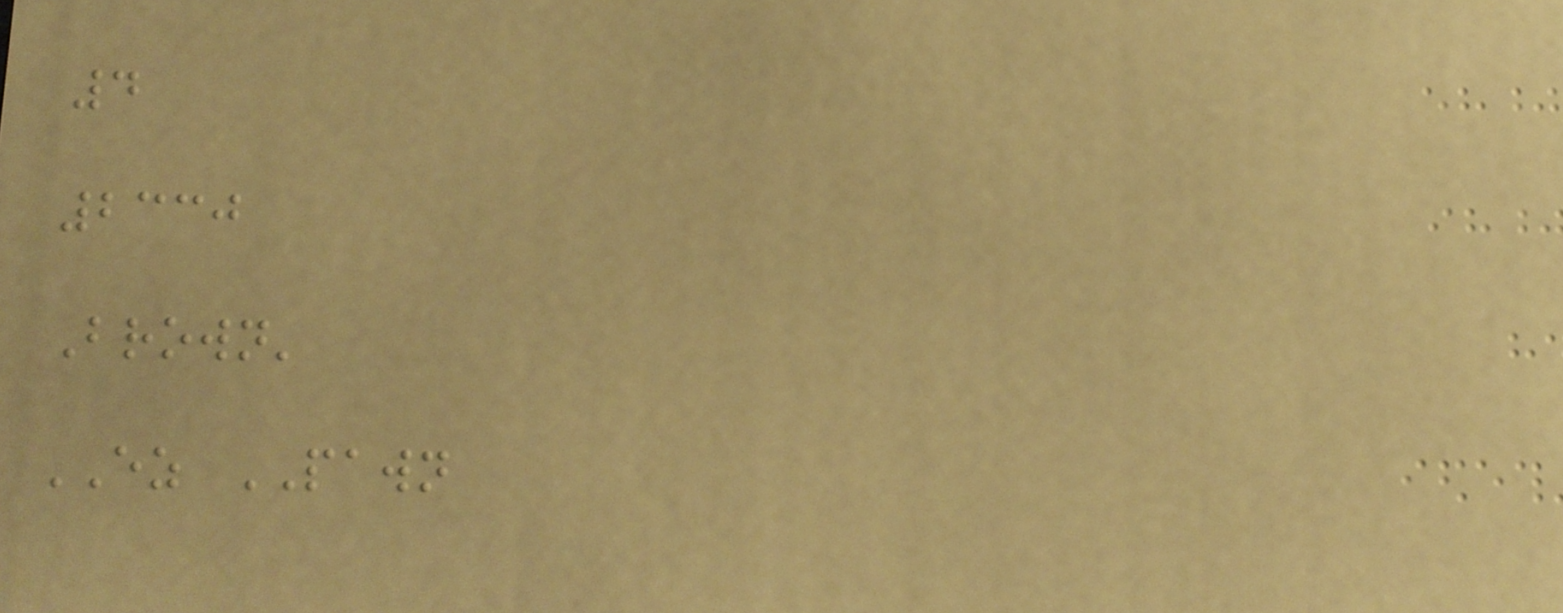4
2330
Brown'
EZ PAWN
